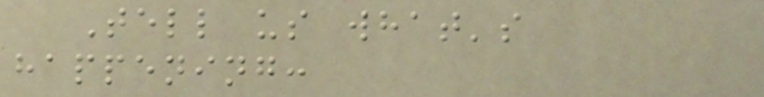Tell us what's
happening:
